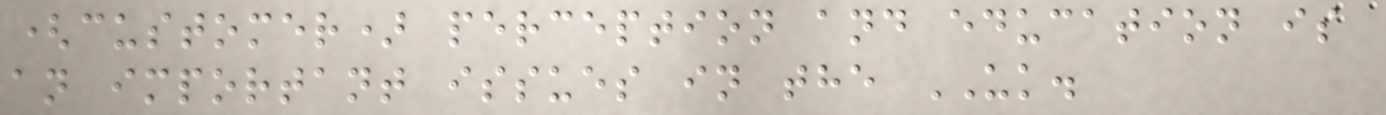(customer) perception and education is
an important issues in the UK.
